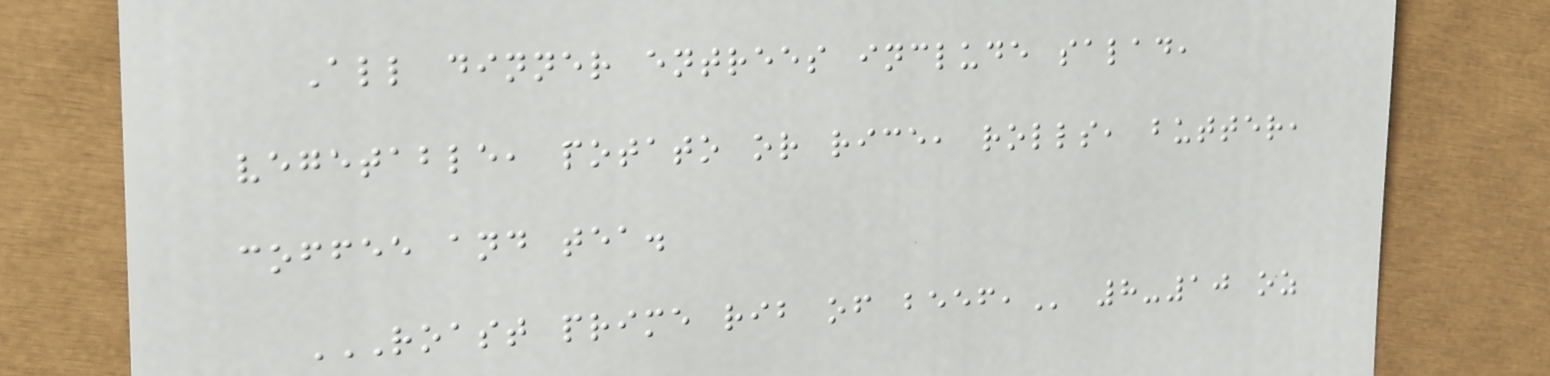All dinner entrees include salad,
vegetable, potato or rice, rolls, butter,
coffee and tea.
ROAST PRIME RIB OF BEEF, 8-10 oz
